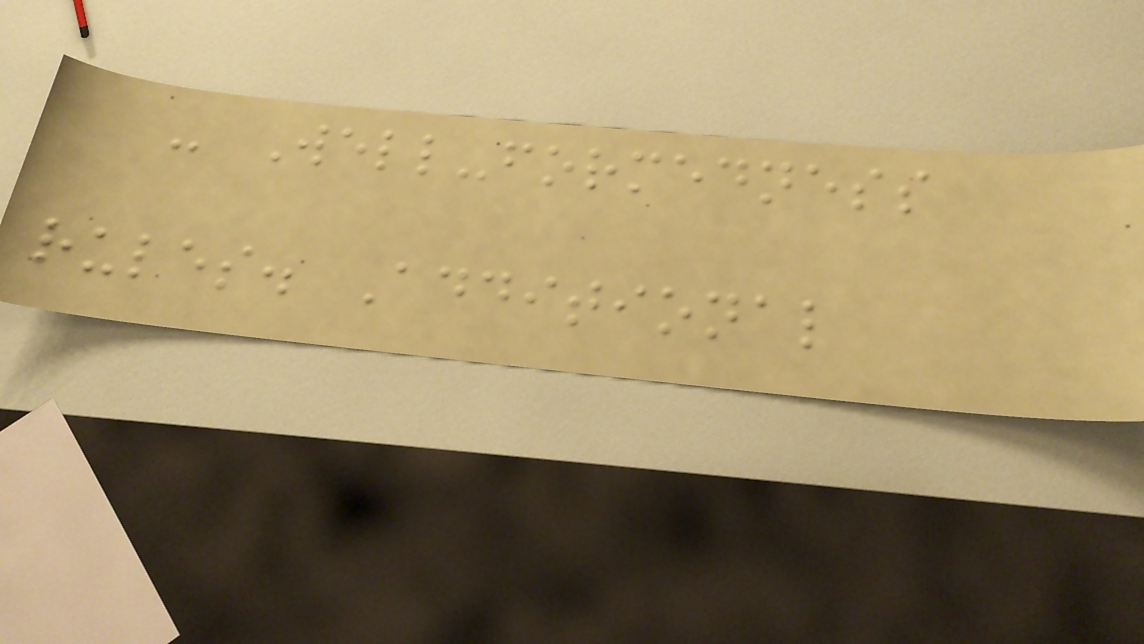- Well-formedness
rules. Additional
